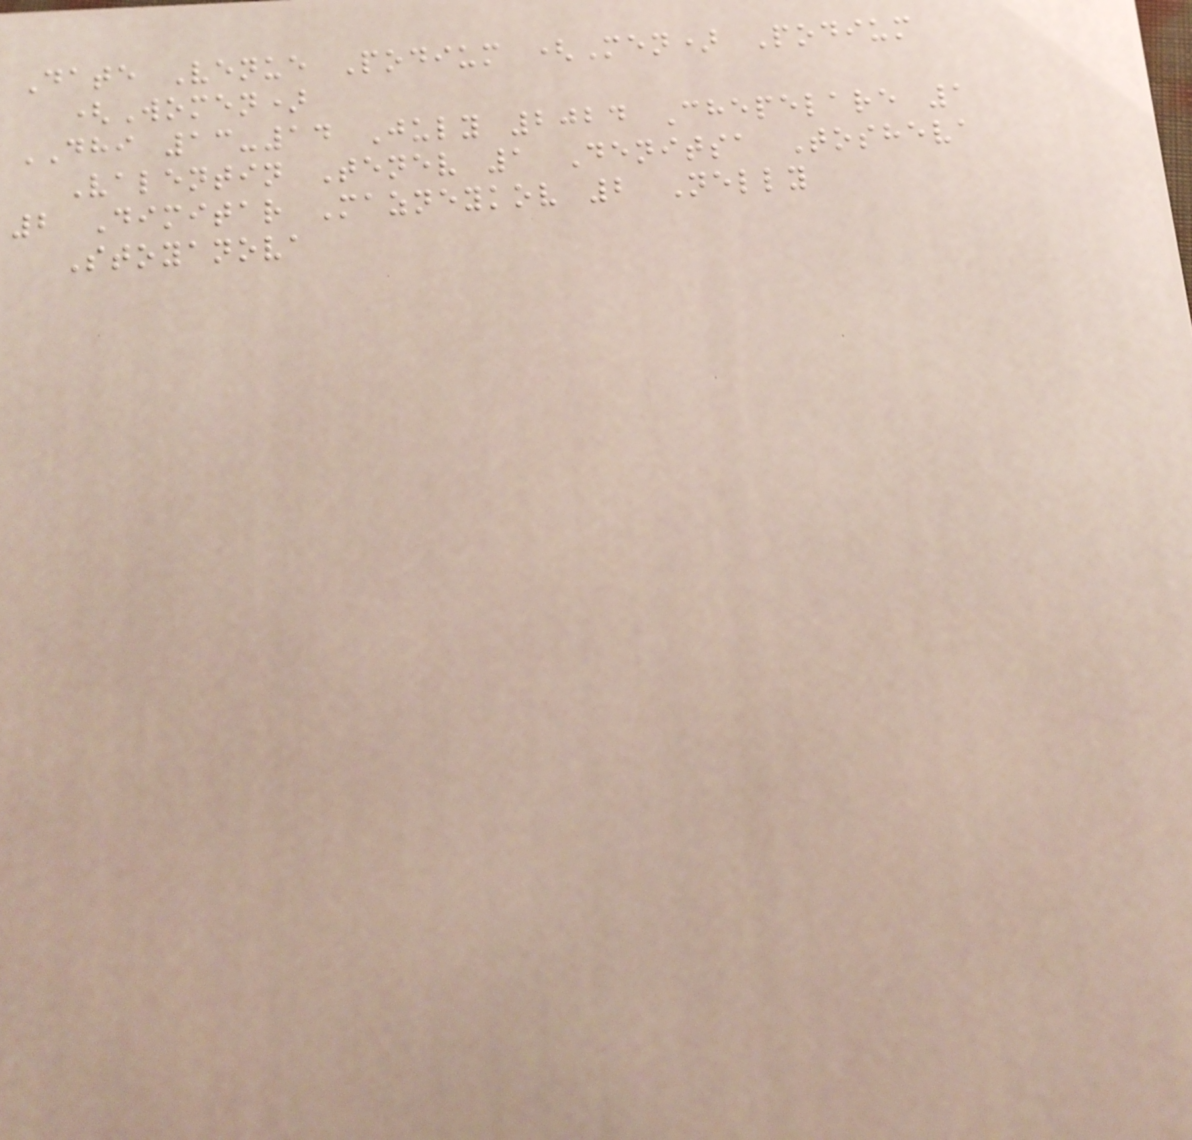Date Venue Podium (Men) Podium
(Women)
DHI 13-14 July 2024 Chepelare 1
Valentin Tenev 1 Denitsa Tosheva
2 Dimitar Mazneykov 2 Nelly
Stoyanova
